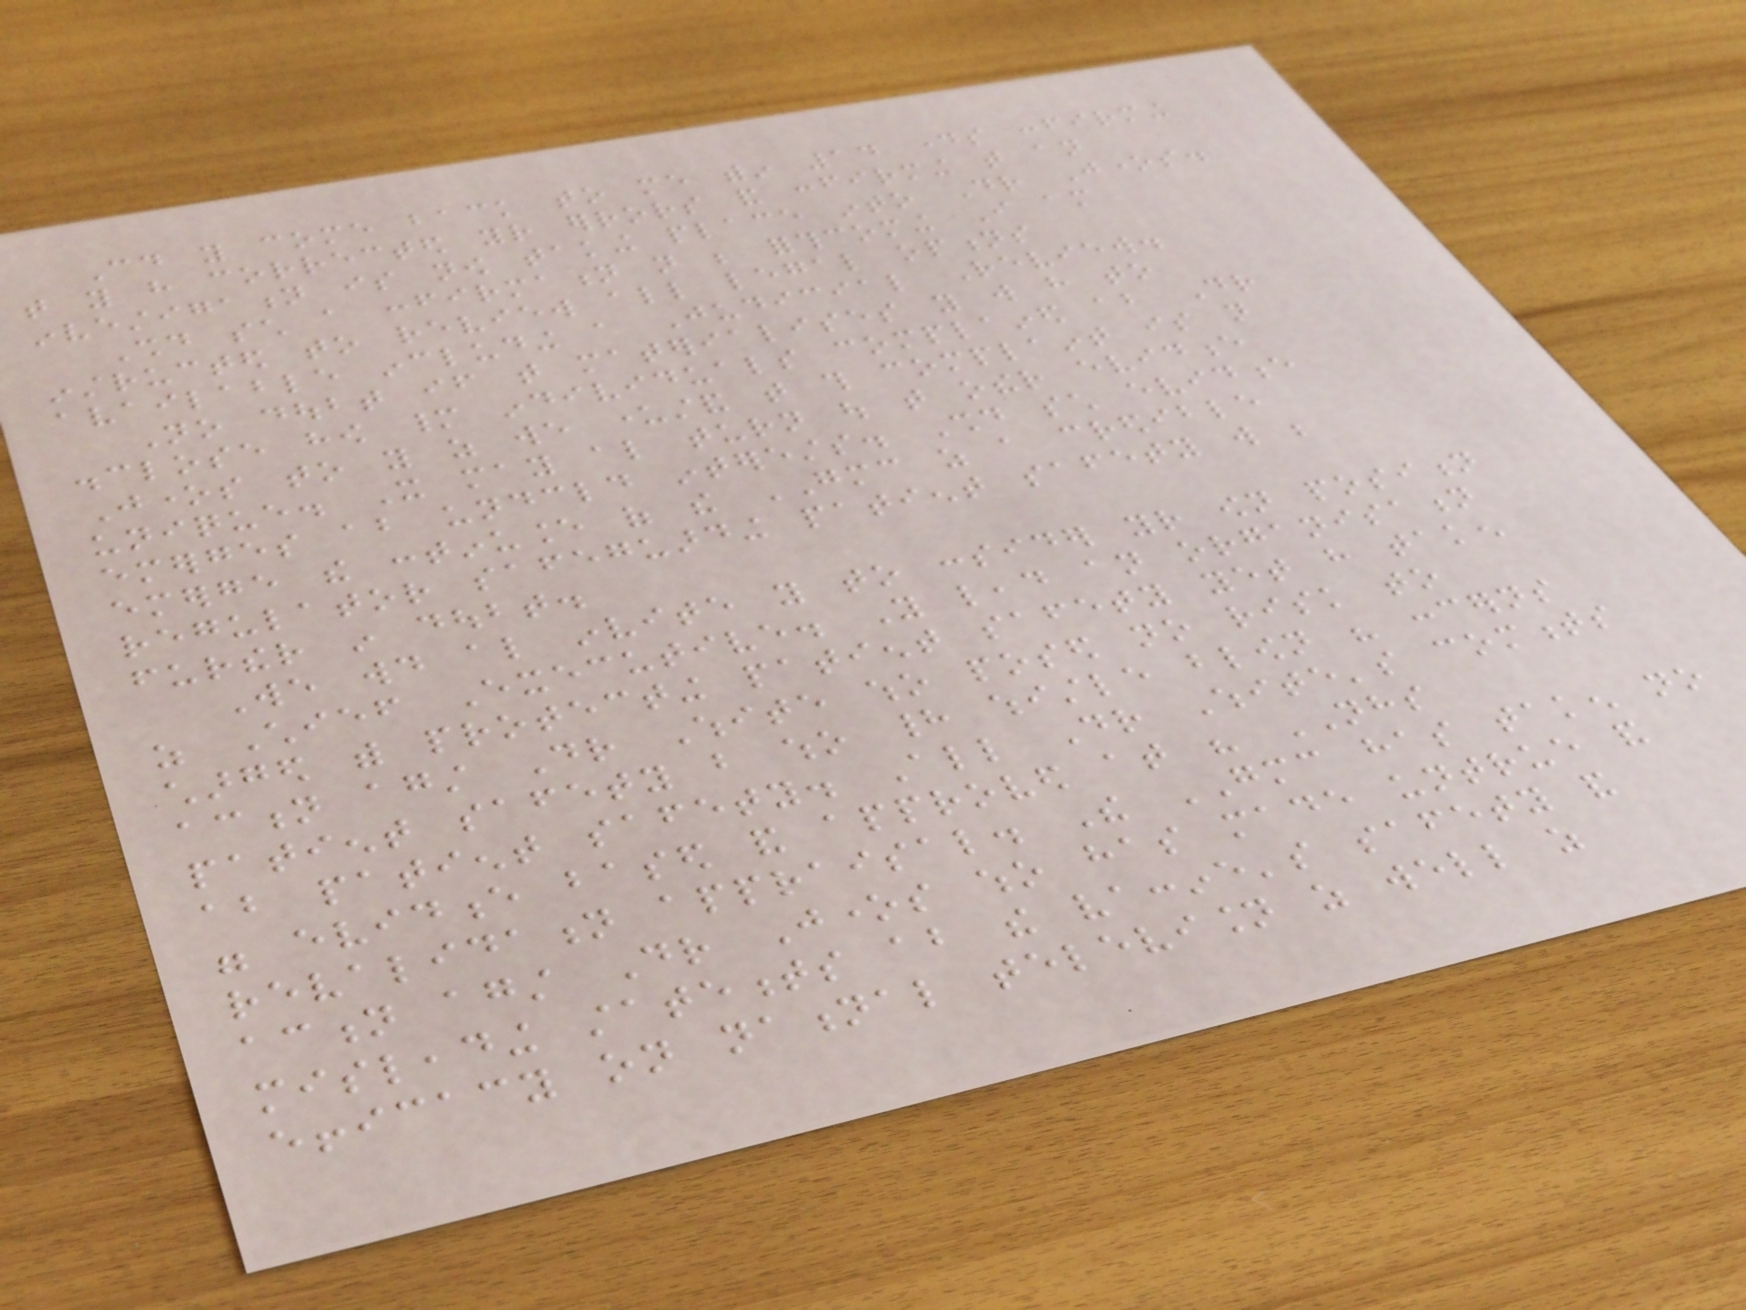Could you come back to me within 14 days confirming
that you have corrected your errors and confirming that an
investigation is now taking place into Dr Jones.
Should such a confirmation not be forthcoming I am
instructed to review all legal options
available including a Judicial Review.
No doubt if that materialises you will have to
disclose how many individuals complained about Dr
Jones to you as we understand that this complaint is not
unique. It may also turn out that other evidence
emerges about undeclared interests. Should such evidence
emerge the continuance of the GMC as a credible
regulator safeguarding patient safety will be
further in doubt.
We would also invite you to consider your own position
as Chief Executive. You lead an organisation
charged with protecting patient safety yet have taken
action against Dr White who posed no risk to
patient safety but who had whistle blown his concerns
about patient safety. All Dr White's comments
were evidence based and approved at his NHS
revalidation appraisal. The GMC has taken no
action against Dr Jones who has made untrue and
misleading statements about the vaccine's safety and
efficacy on national television as well as
